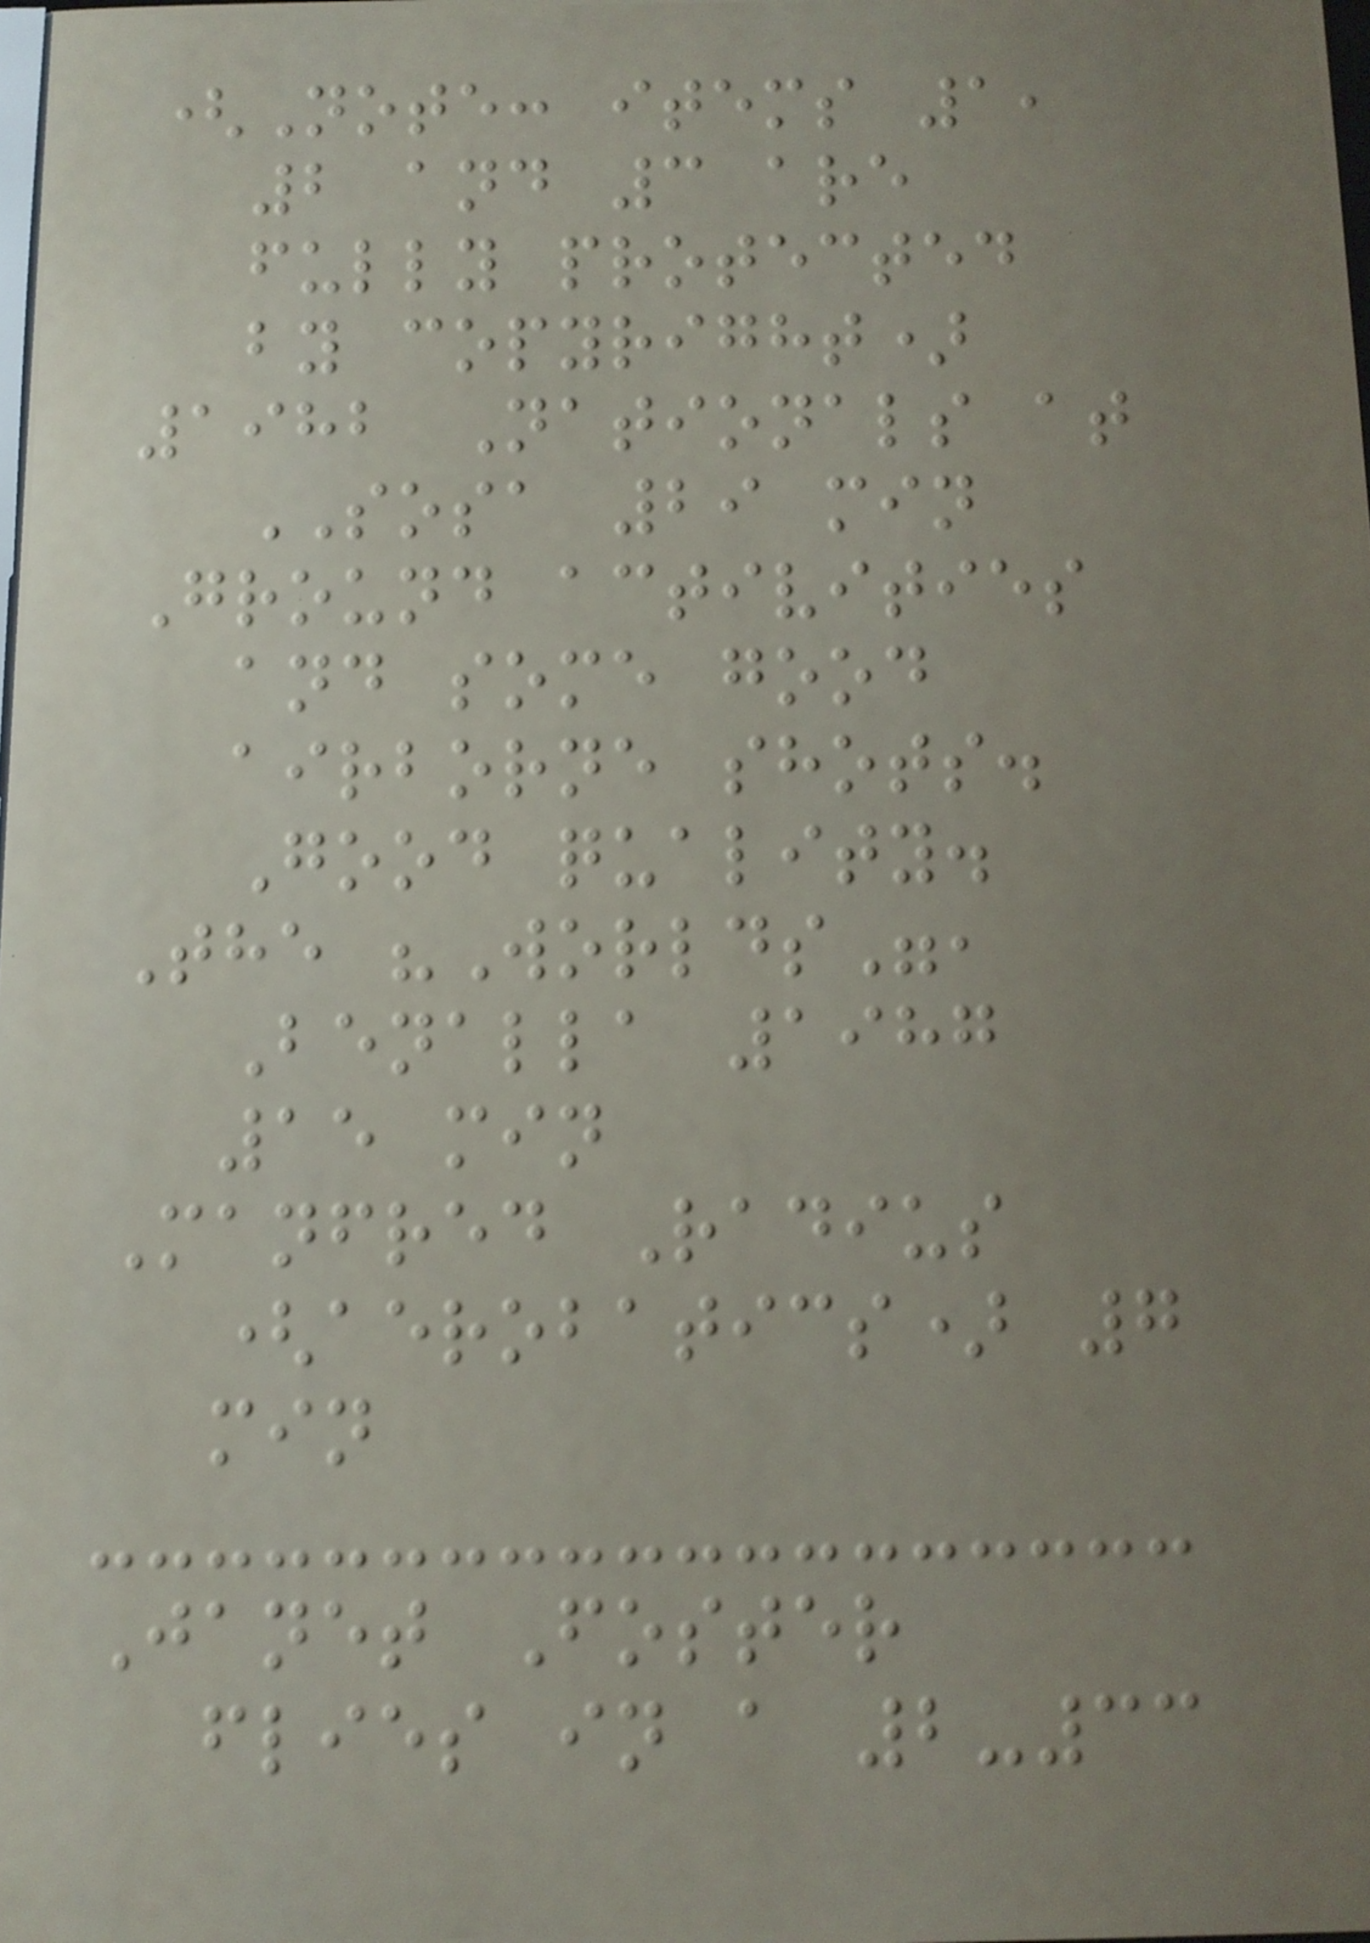(Note: items 1,
2 and 3 are
fully protected
by copyright)
1982 Nationals at
SOSA 29 min
Ground activities
and some good
airborne shots.
Good quality.
The "Worlds",
Benalla 1987
15 min
Manfred Radius
(aerobatics) 7
min
Janet Foster
flies in a 2-33
